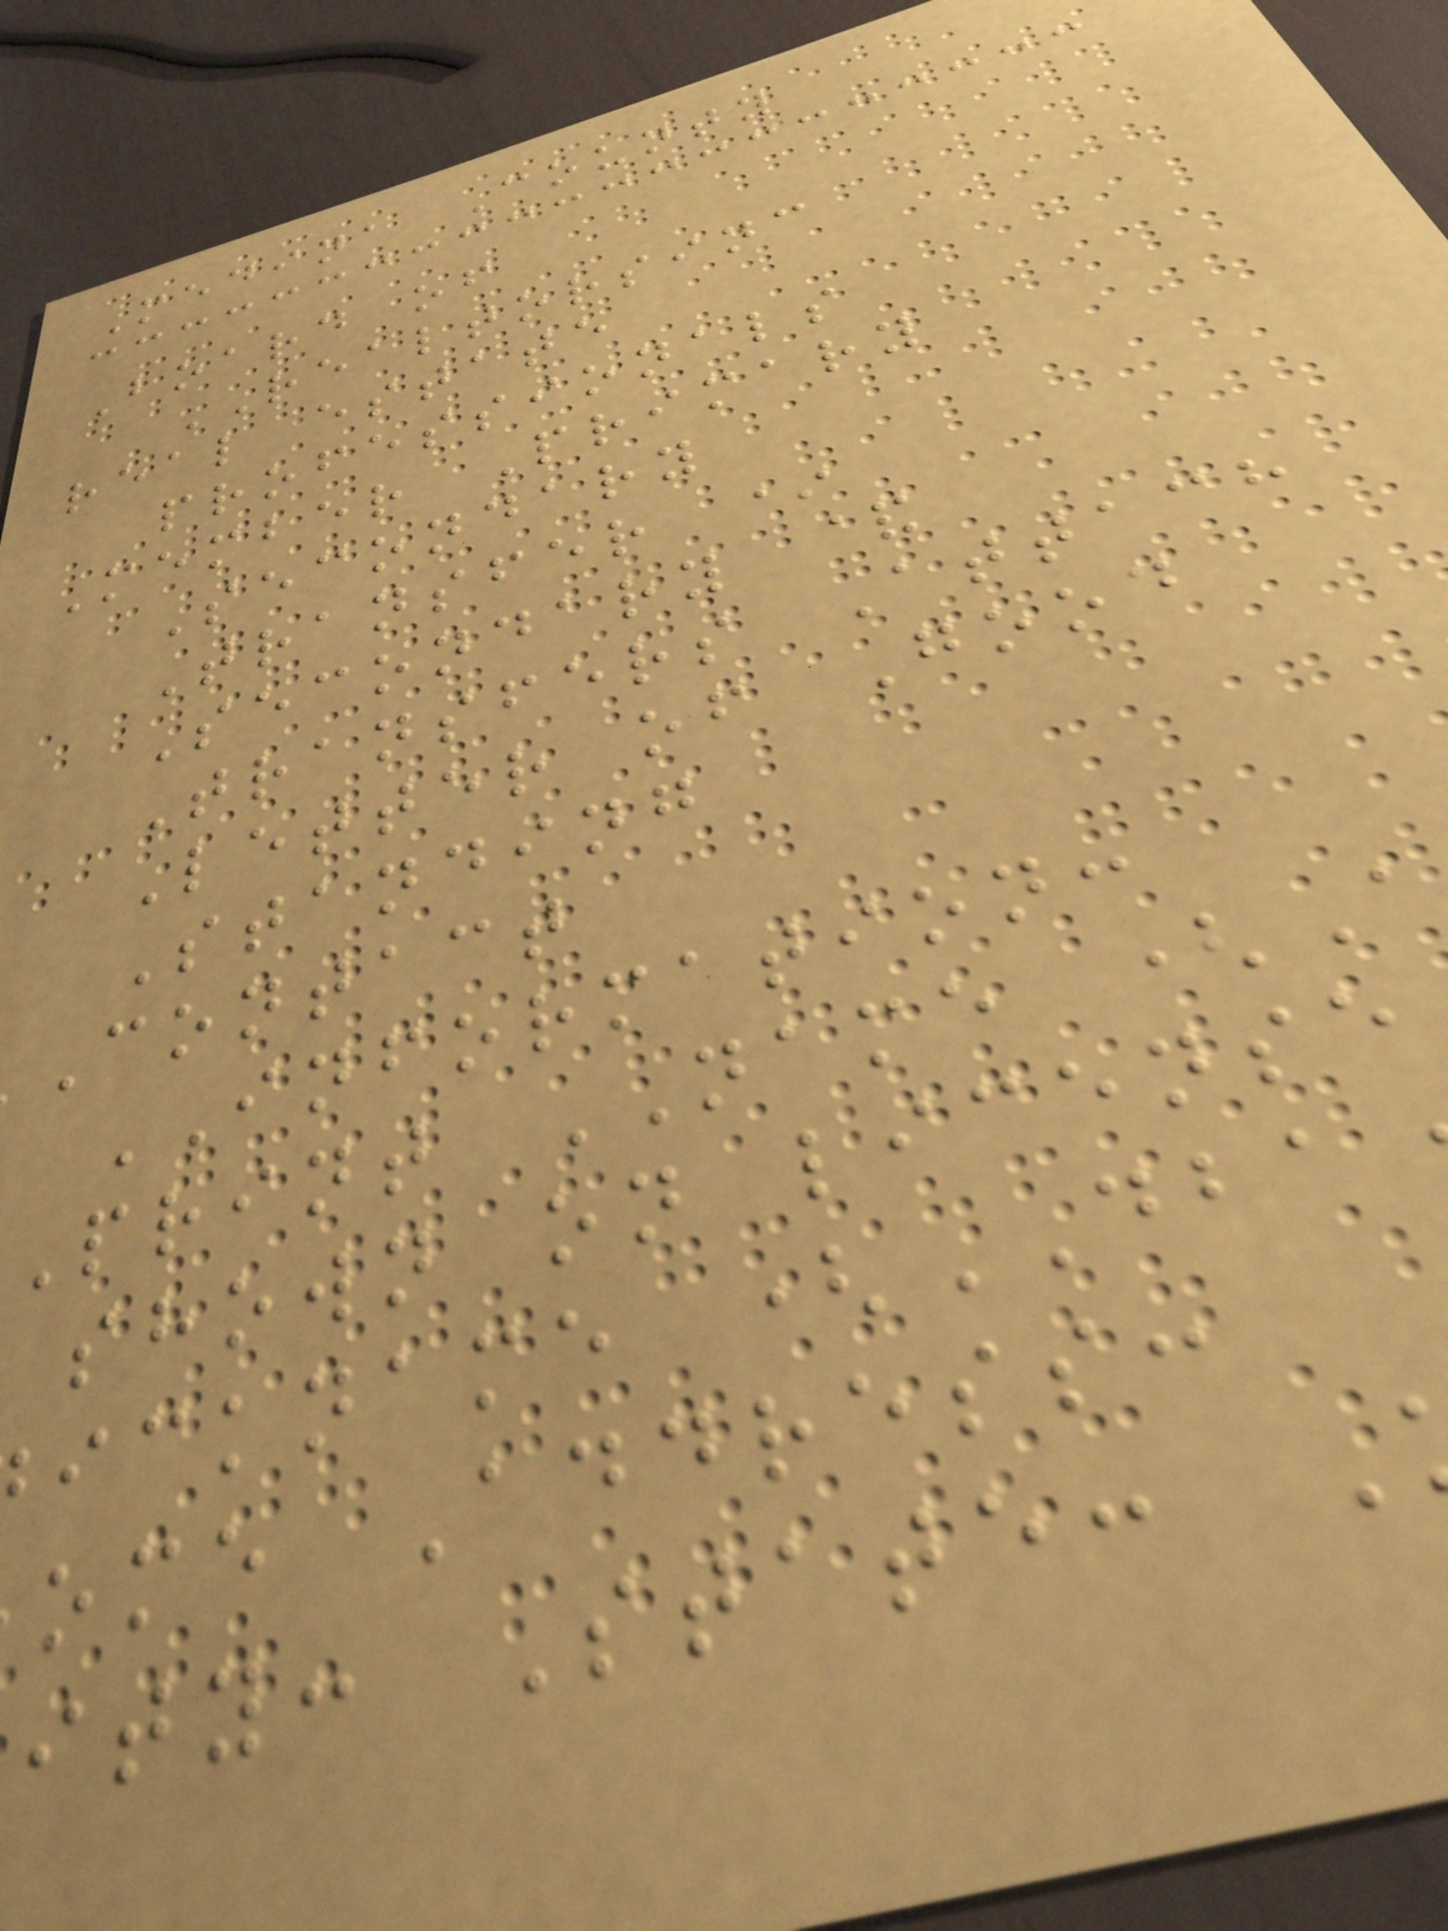Medina County
Board of
REALTORSINC
real estate
professionals
Member Primary
Secondary
Transfer *
Secondary &
Transfers Attach
Letter of Good
Standing
contact
INFORMATION:
print NAME (A
shown on license
ickname (DBA
ome Address:
ity: State:
